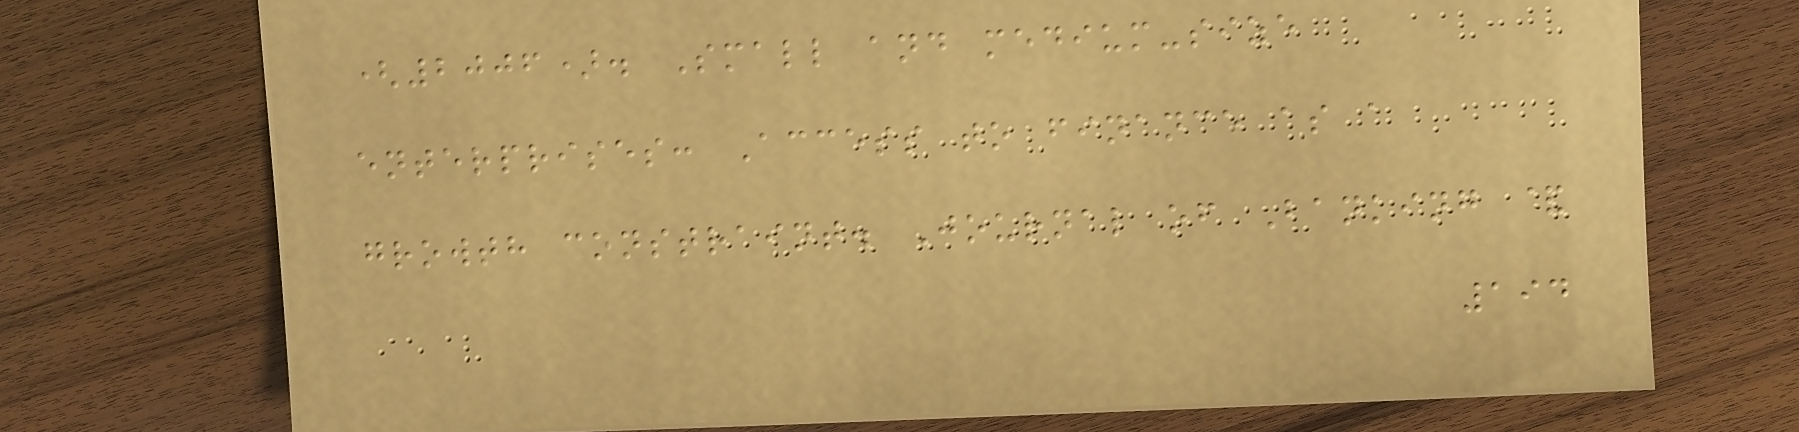(2006). Small and medium-size
enterprises: Access to finance as a
growth constraint. Journal of Banking &
194
